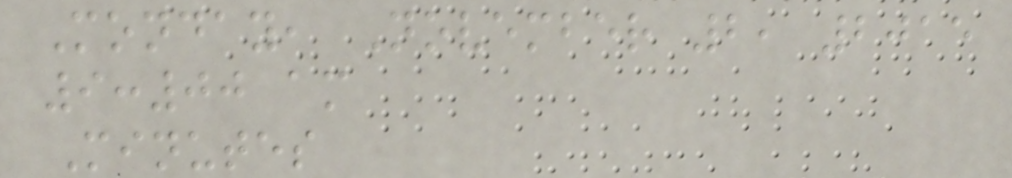Monday, November 2, 2015
9:00 am
Minutes
